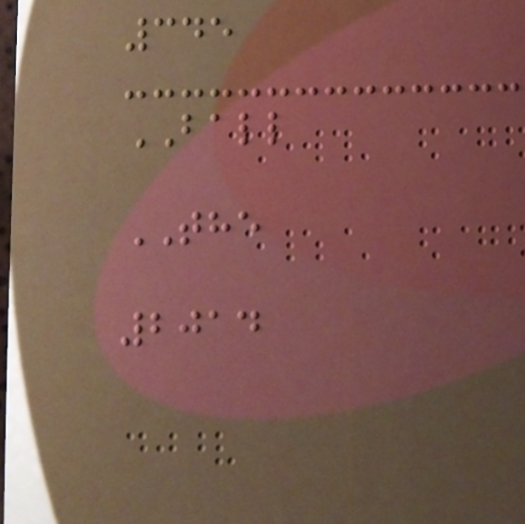345
BALL
THE
2014
